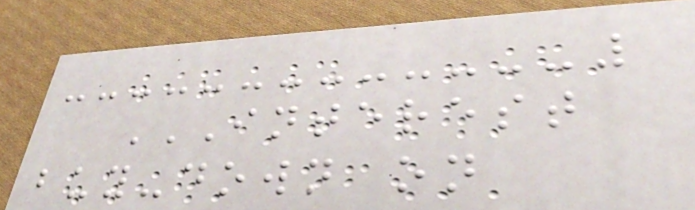INTEREST
BUY-DOWN ON
